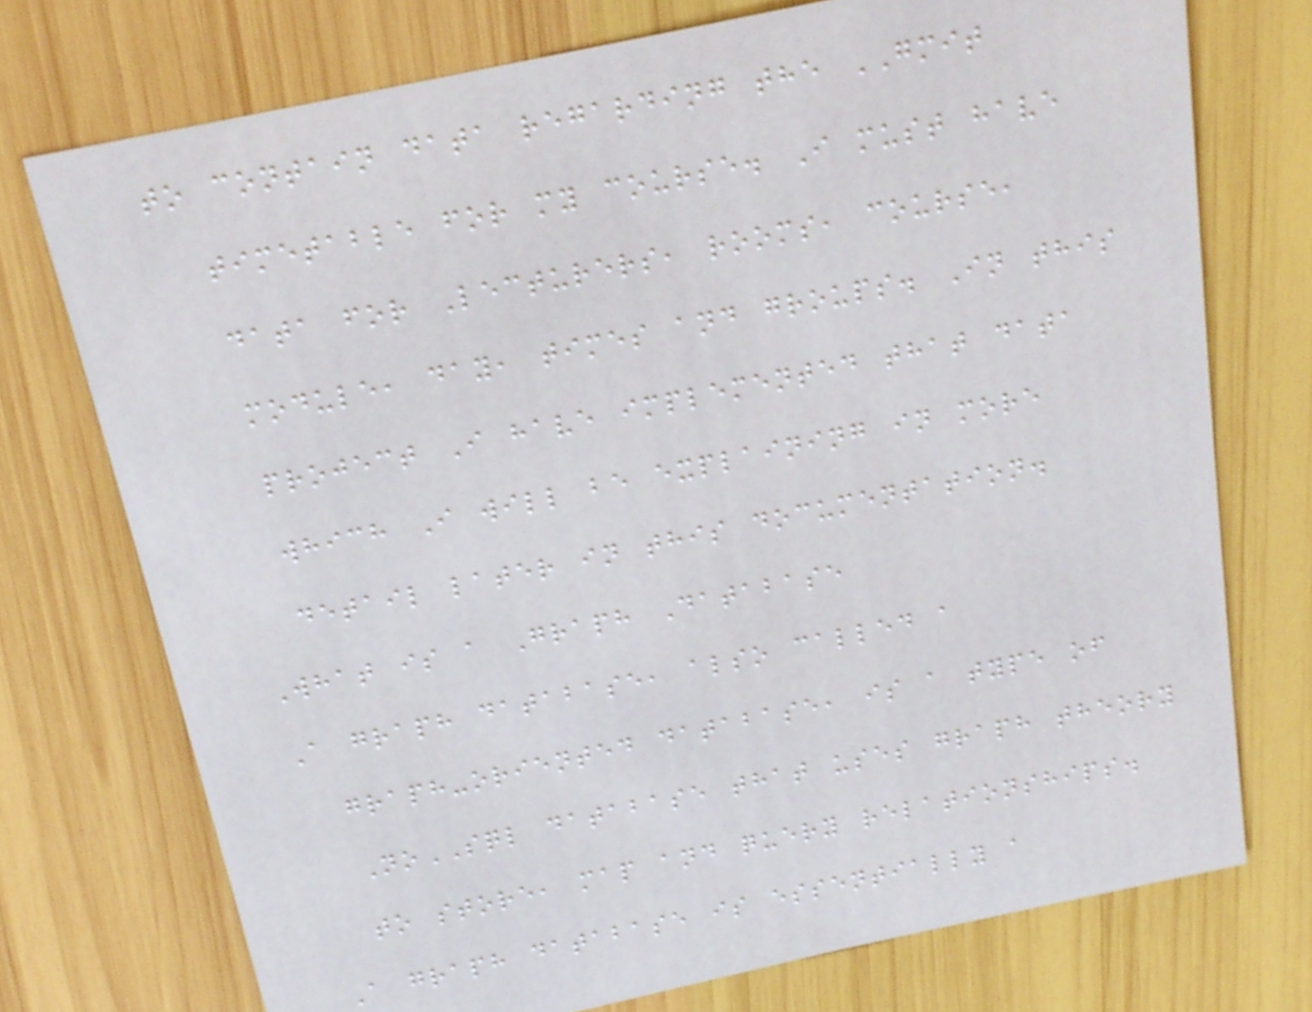to contain data regarding the GMIT
timetable for my course. I must have
data for Lecturers, rooms, course,
module, day, times and groups. In this
project I have implemented that data
which I will be explaining in more
detail later in this documentation.
What is a Graph Database
A graph database, also called a
graph-oriented database, is a type of
NoSQL database that uses graph theory
to store, map and query relationships.
A graph database is essentially a
